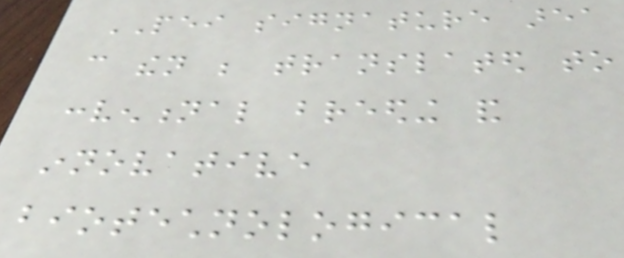PEI signature area
can then be translated to
conventional breeding and
innovative
biotechnological
